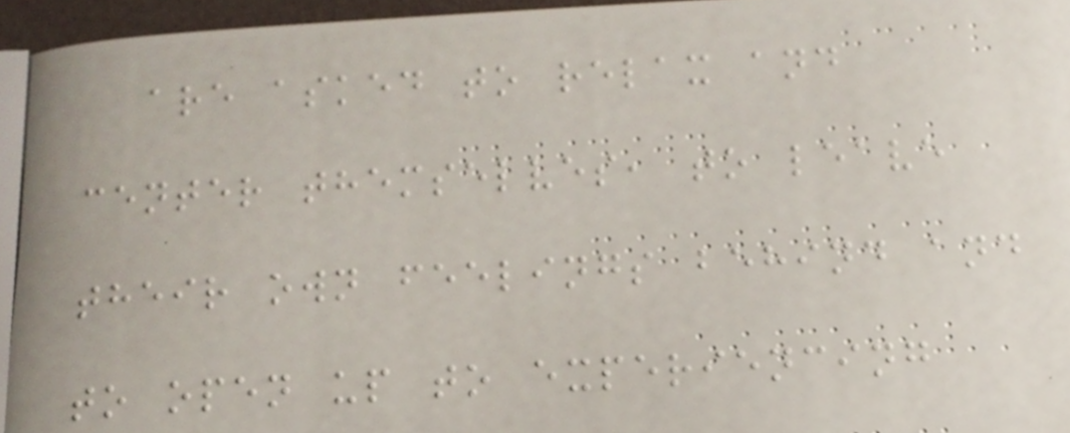are asked to relax and
center themselves, to leave
their own feelings behind and
to open up to experiencing
